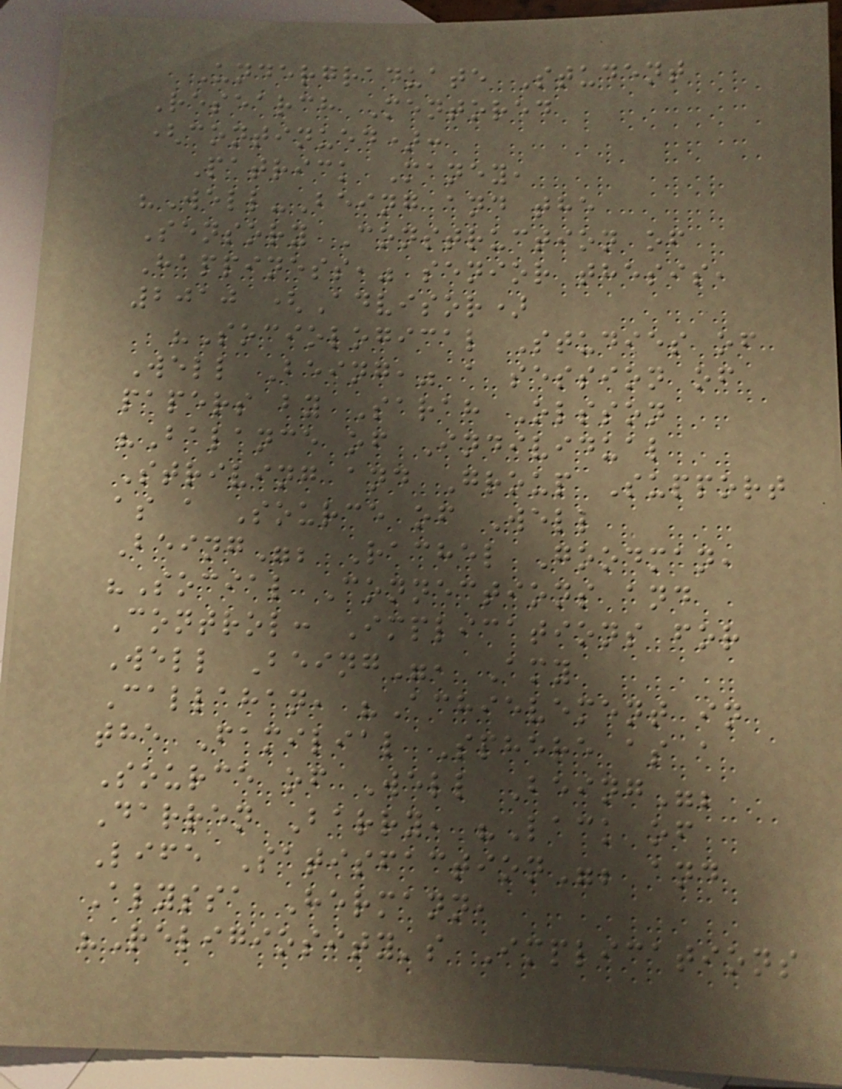Undergraduate Student
Research Mentored
(continued):
Patrick Maney,
"Well-Being and the
Sensory Construction of
Happiness," senior thesis,
2010 (Advisor)
"Sociological Studies of
Well Being," a session of
papers by Sarah Olsson
"Balance of Individual
Striving and Group Support
as a Source of Well
Being"; Rachel Goodman,
"Social Connections and
Control: Implications for
Well Being", Amy
Callahan, "Achievement in
the Familial Sphere as a
Source of Well Being";
Darren Barry, "Lack of
Life Satisfaction"; and
Alyssa Hermann,
"Religiosity's Implications
